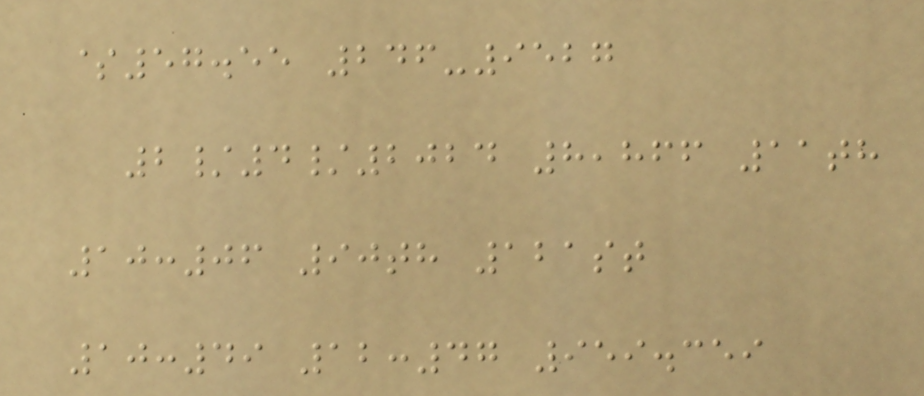$57.55 246-9527
2/4/2024 8,866 11th
10:06 90th 121st
10:49 12:47 959.359
